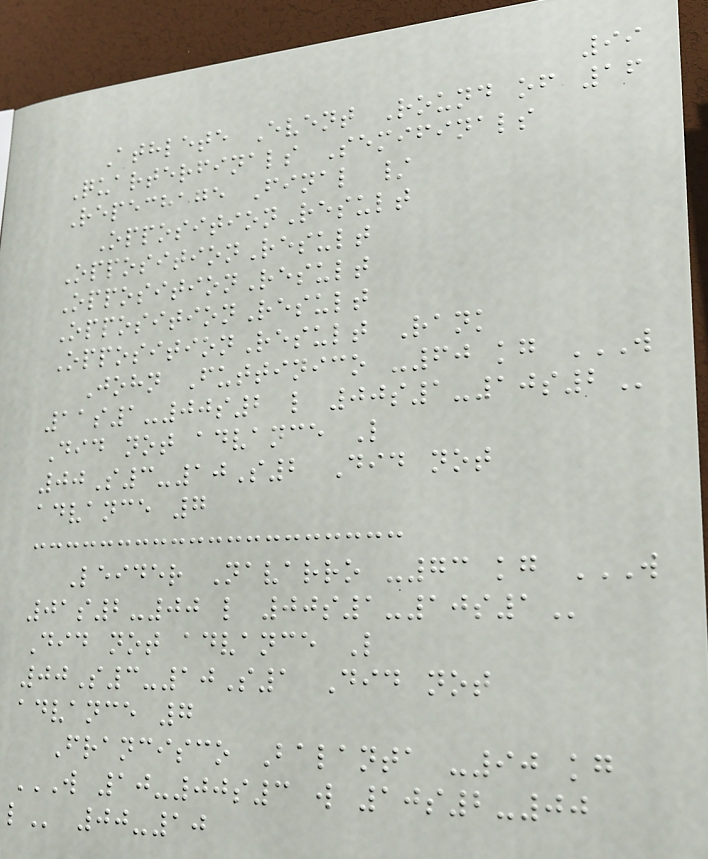99
Athlete Event Round of 16
Quarterfinals Semifinals
Repechage Final /
OppositionResult
OppositionResult
OppositionResult
OppositionResult
OppositionResult Rank
John Futtinico -60 kg W
11S1-00S2 L 00S1-10S2
Did not advance L
00S3-10S2 Did not
advance 7
Leider Navarro -73 kg W
01S2-00 L 00S1-10S1
Did not advance L
00S3-10S1 Did not
advance 7
Francisco Balanta -90 kg
W 10-00S3 W 10S2-00
L 00-10
